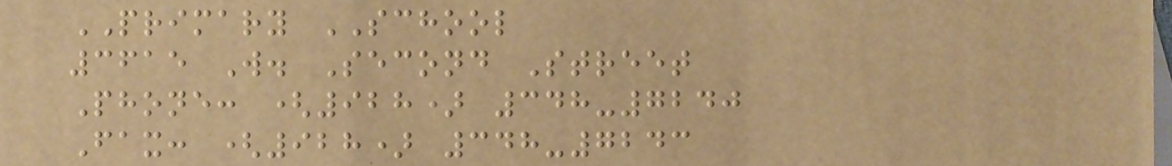PRIMARY SCHOOL
3615 W. Second Street
Phone: (928) 348-7240
Fax: (928) 348-7243
